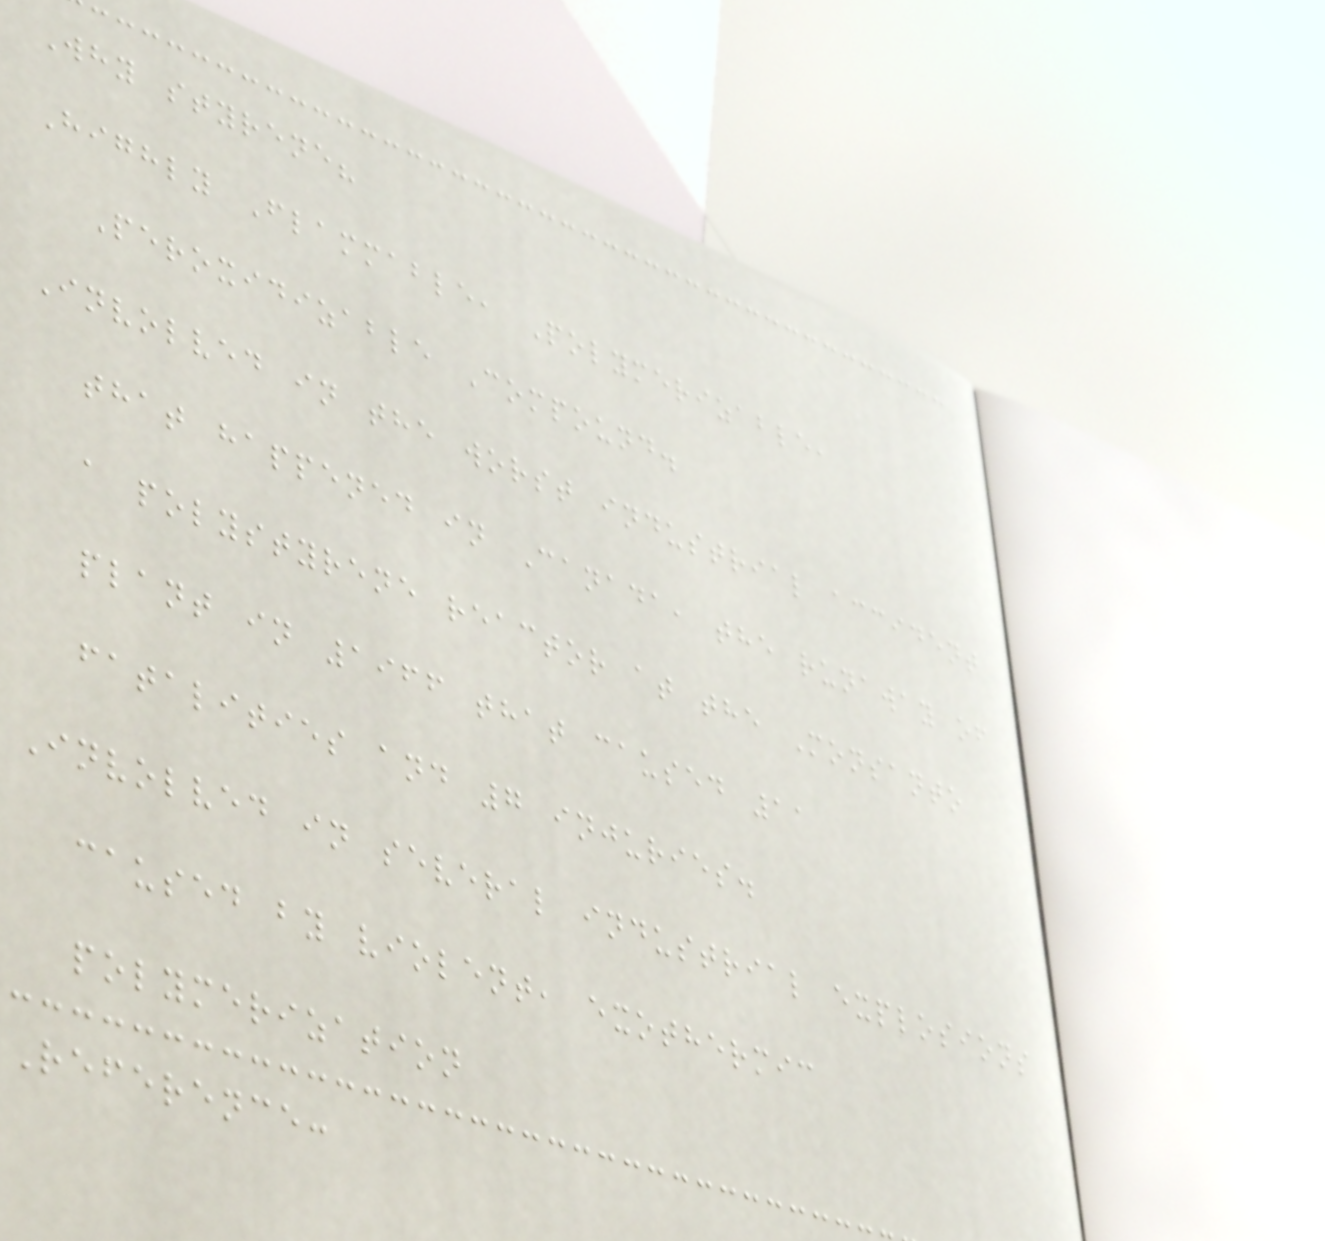Why styrene?
Highly Flammable, Polymerizable,
Peroxidizable Compound.
Involved in the worst industrial accident
that happened in Canada, the runaway of
a polystyrene reactor at the Monsanto
plant in 1966 that caused 11
fatalities and 7 injuries.
Involved in several industrial explosions
caused by violent, exothermic
polymerization
Reference:
